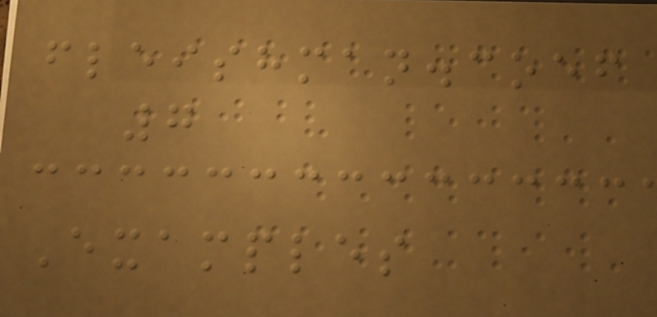fleishman.coef
7
Examples
